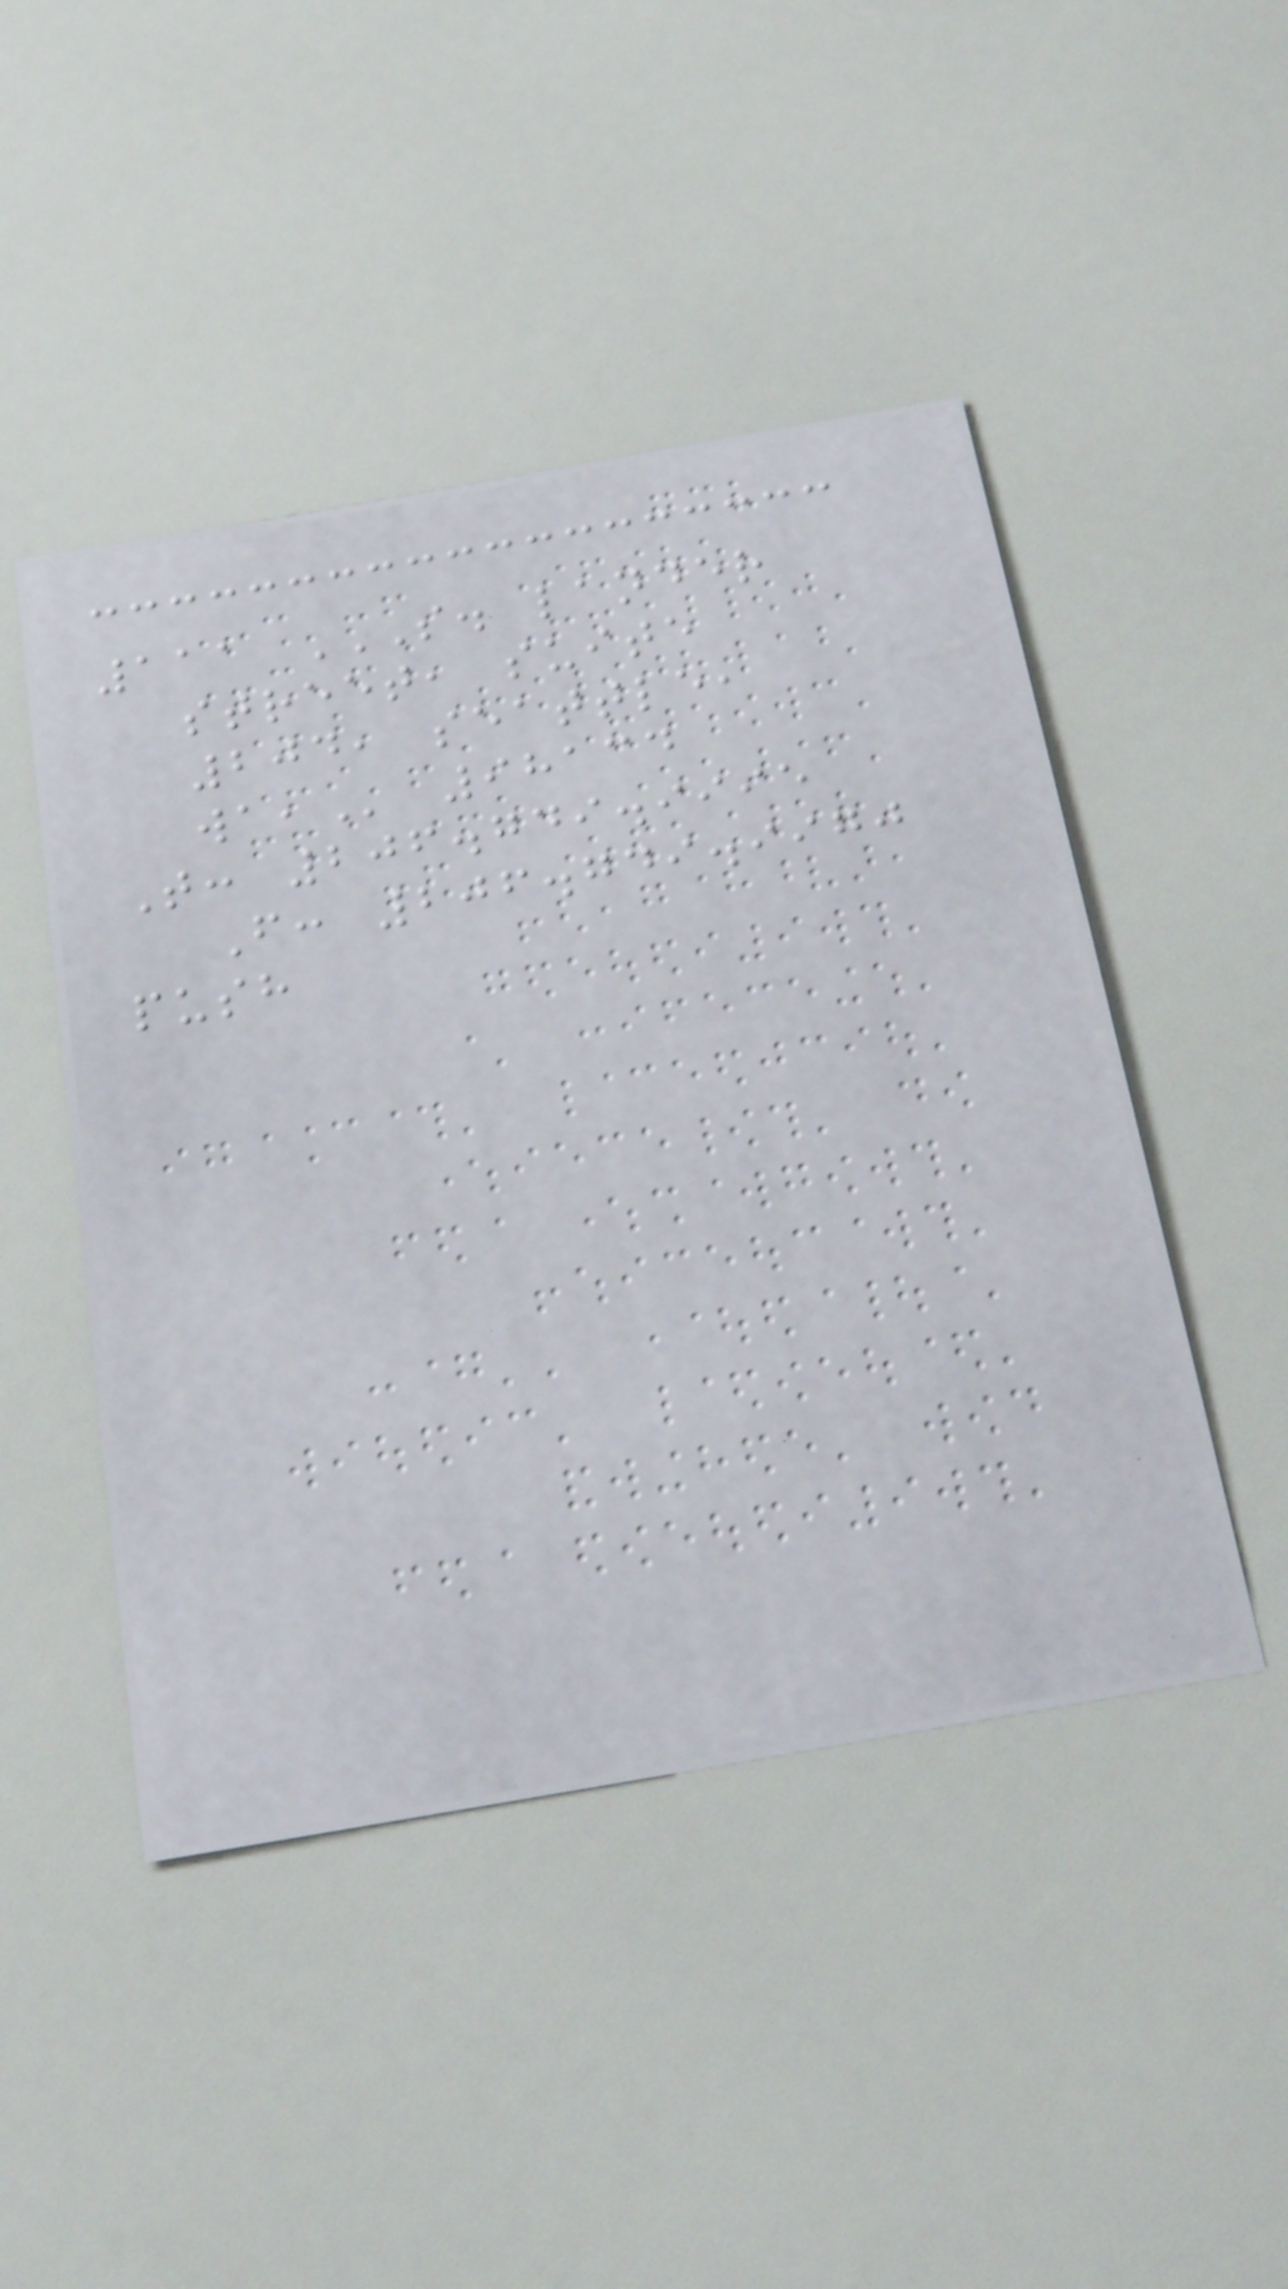111 S. LANDER
STREET, SUITE
204, SEATTLE,
WA, 98134
T: 206.749.9995
F: 206.749.9970
push
